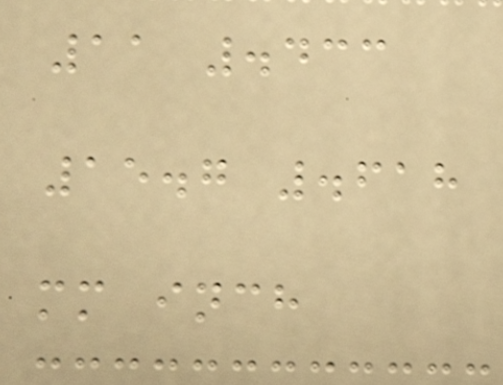11 .433
15.7 .618
mm inch
